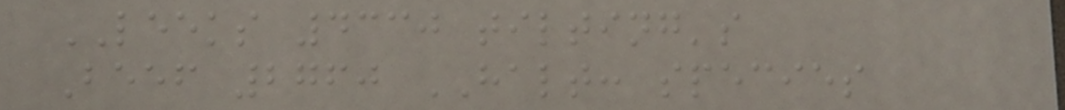LEEKS 4330 tilting's
Beef 2760 HALT: species
